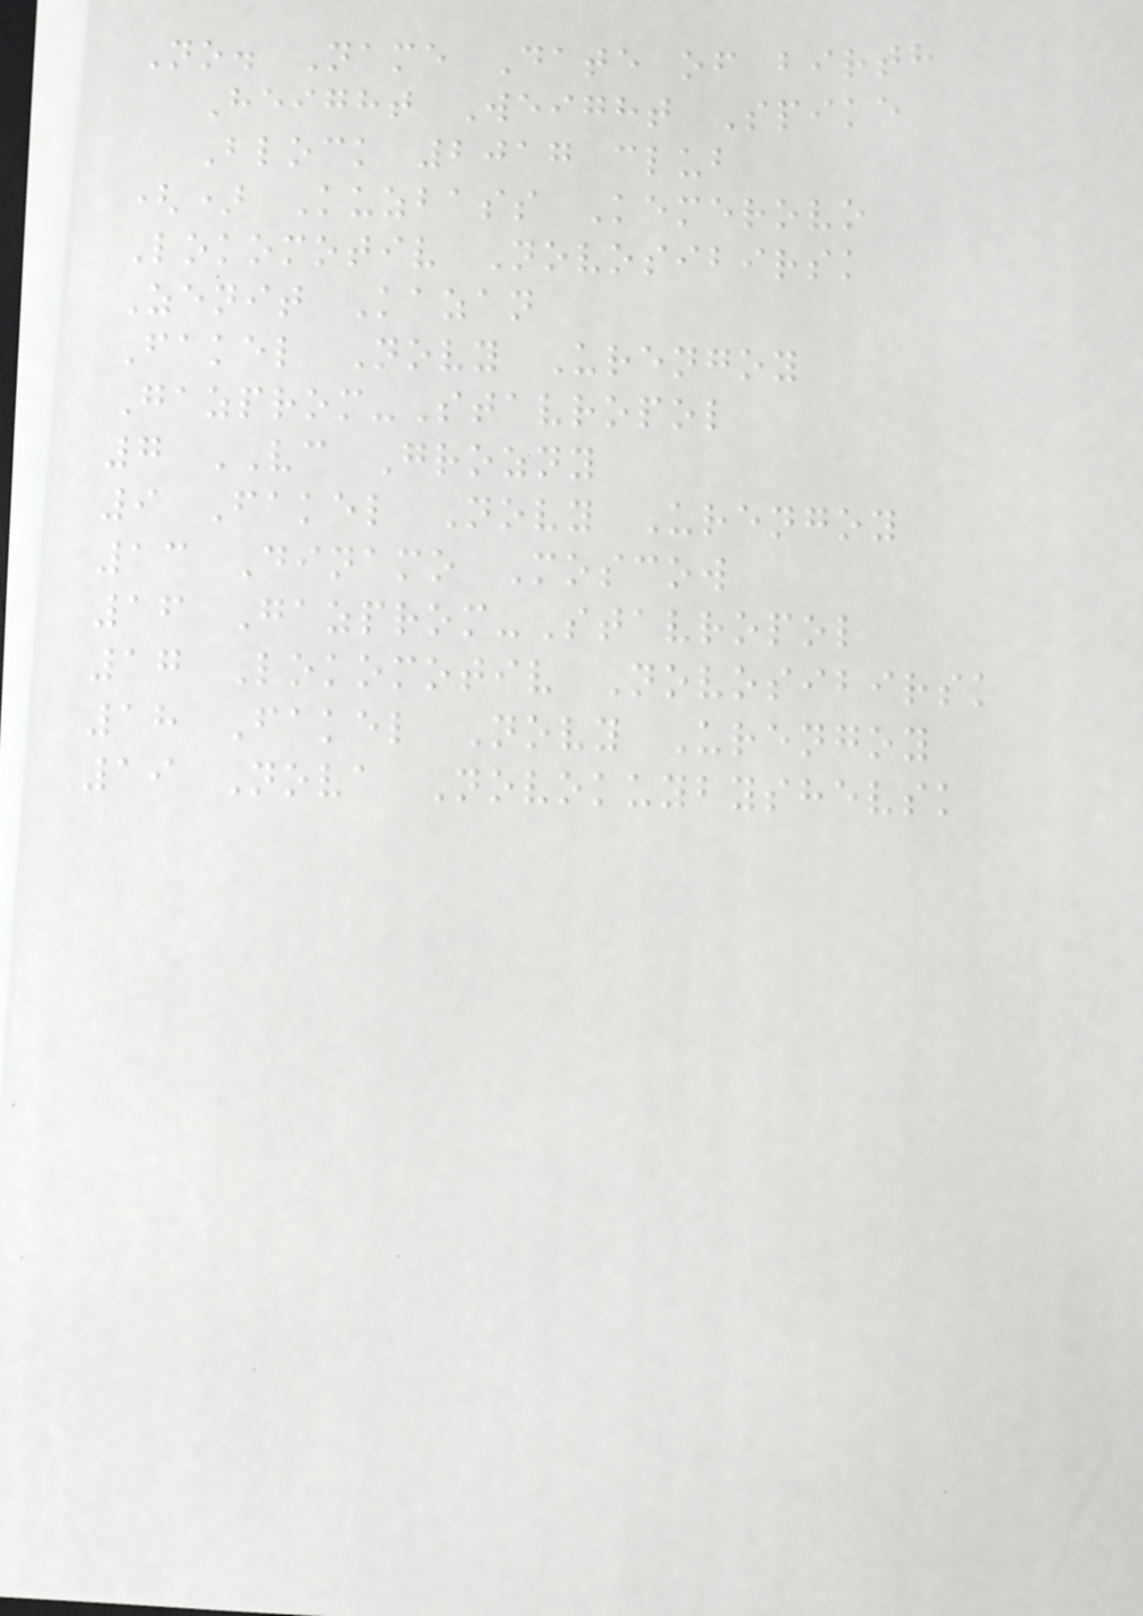No. Name Date of birth
Height Weight Spike
Block 2017 club
() Kuzbass Kemerovo
Lokomotiv Novosibirsk
Zenit Kazan
Fakel Novy Urengoy
Gazprom-Stavropol
7 VC Grozny
9 Fakel Novy Urengoy
13 Dinamo Moscow
16 Gazprom-Stavropol
17 Lokomotiv Novosibirsk
18 Fakel Novy Urengoy
19 Nova Novokuybyshevsk
